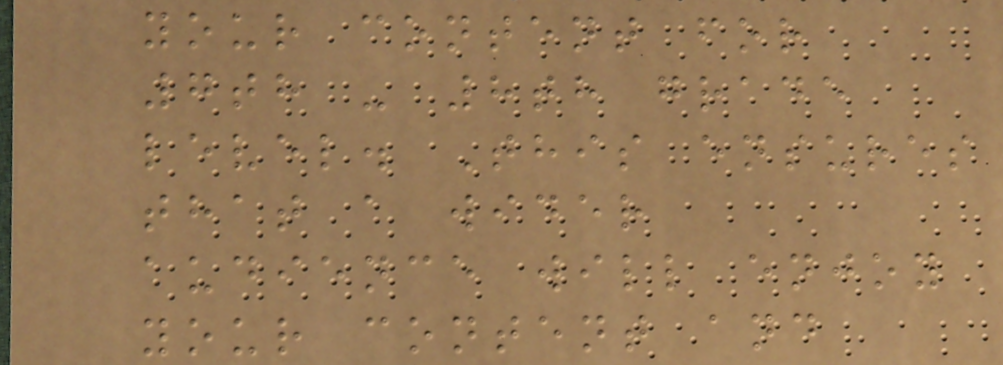your content for
7th - 8th grade
level. This ensures
that a wider
audience will enjoy
your content and
